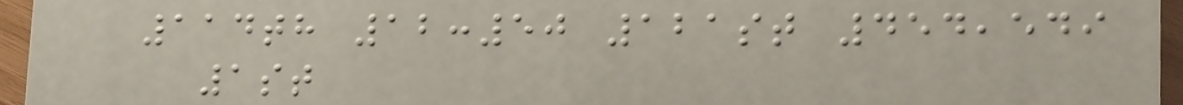114th 12:50 121st 454,549
1st
